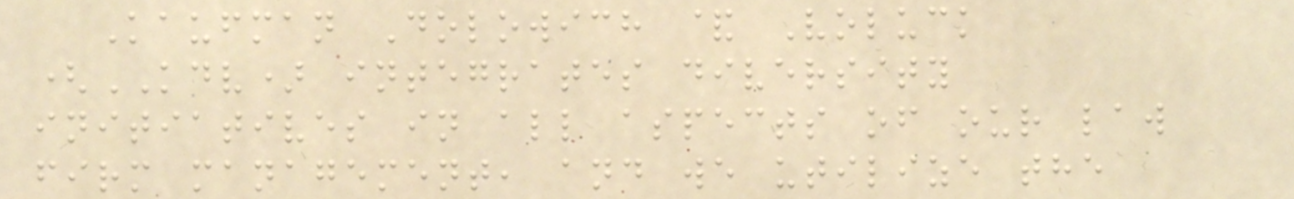Kaufman Dolowich & Voluck
(KDV) integrates diversity
initiatives in all aspects of our law
firm management, and we utilize the
